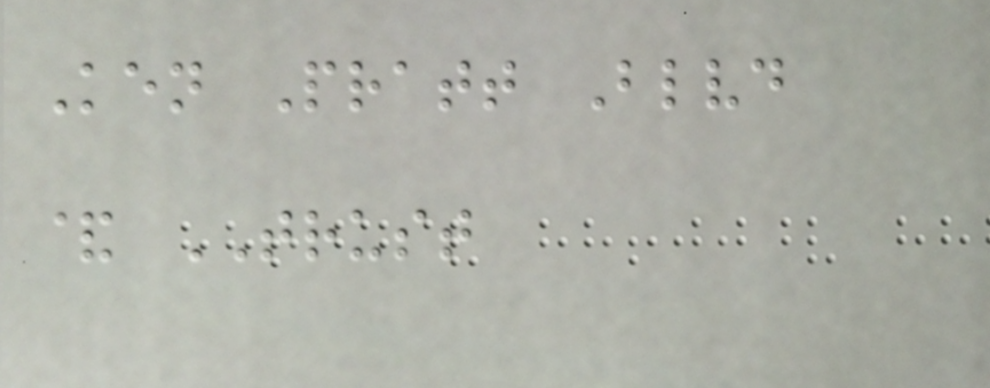Ken Pratt Blvd
& TRUST
